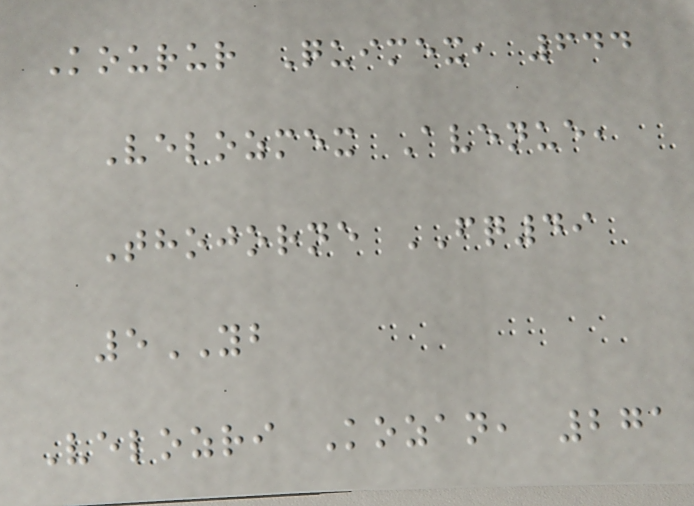Kourur Quimex, 644
Velozmex Avenue,
Thojorne FQ49
5YB
Velozri Kozan, 271
